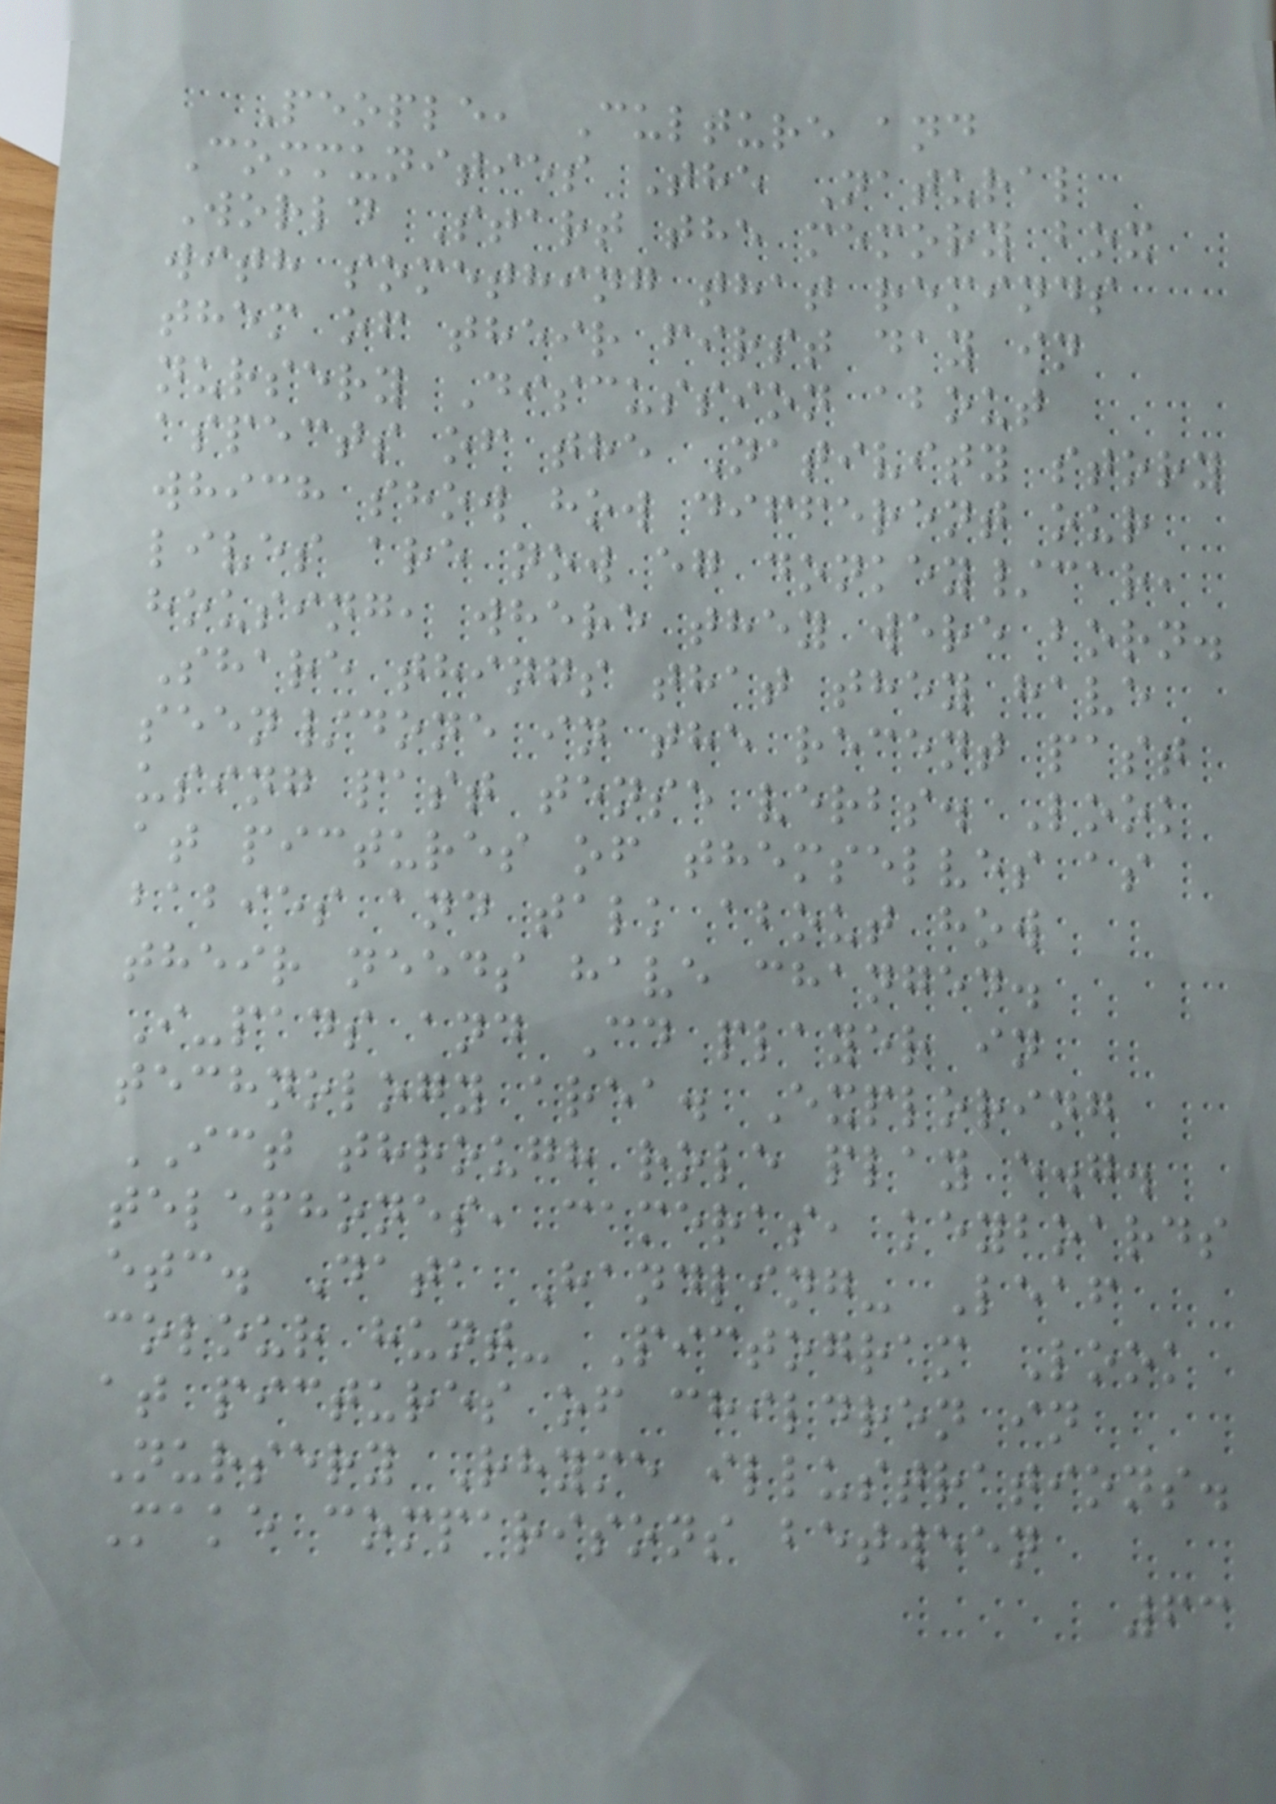People, Culture and
Communities The Natural
World Start the memory box
with something that reminds
them of their first day in
nursery Discussion about
aspects of the Nativity story
which show how different our
lives are now eg donkey/car,
housing, where they were born.
Share things that they have
seen/done in the recent past
using past tense verbs. Look
at pictures of themselves as
babies and talk about how
their needs have changed.
I-pads and Cd player in
technology area. Exploring
ICT through role play e.g.
telephones, cameras, keyboards
etc. Data Handling- Leaf
colour hunt- Pictogram Look
at pictures of children in
Nursery Rhyme illustrations.
Make comparisons between
63
